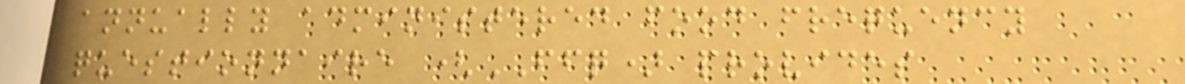annually administered food frequency
questionnaire (FFQ) provides
